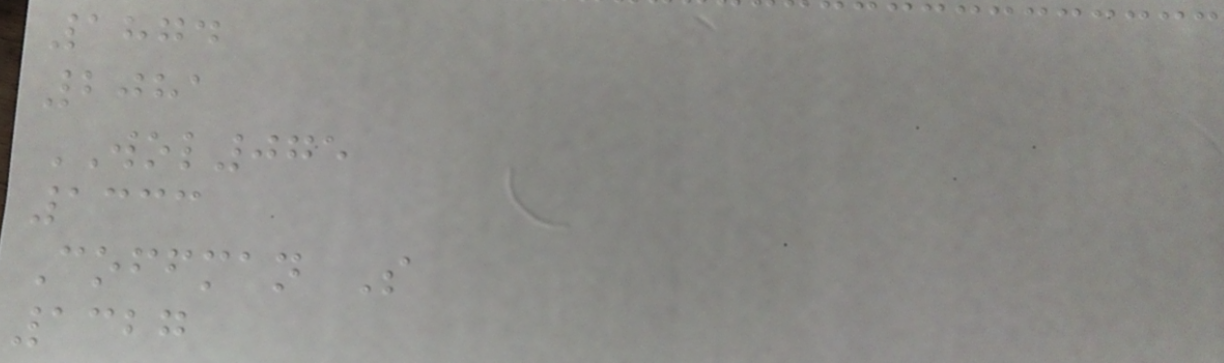1874
2081
WOL075
1333
Coffman S
1327
